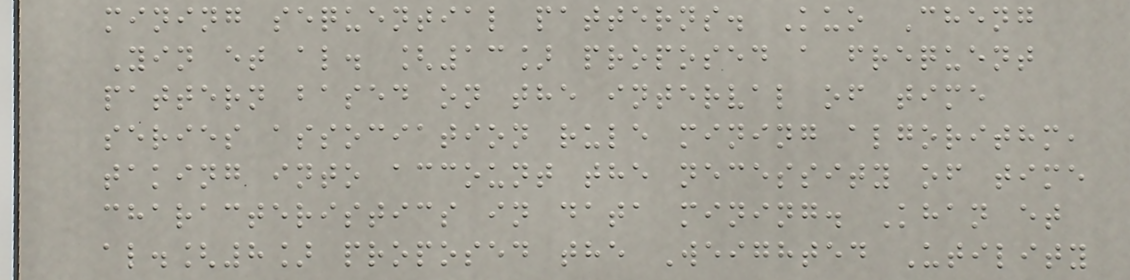mining sequential patterns. Kuo Cheng
Yin et al. [13] proposed a frequent
pattern based on the interval of time
series association rule mining algorithm,
taking into account the necessity of time
characteristics in data mining. Khan et
al.[8] proposed the Weighted Utility
